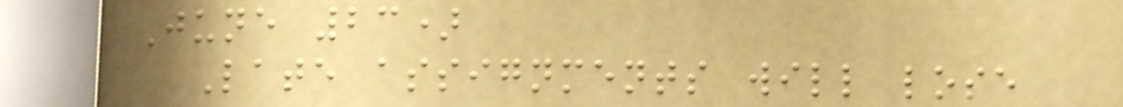June 23)
Late assignments will lose
